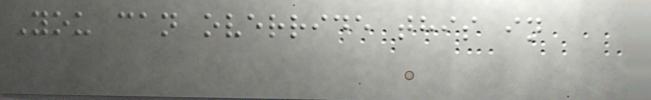You can override this in
